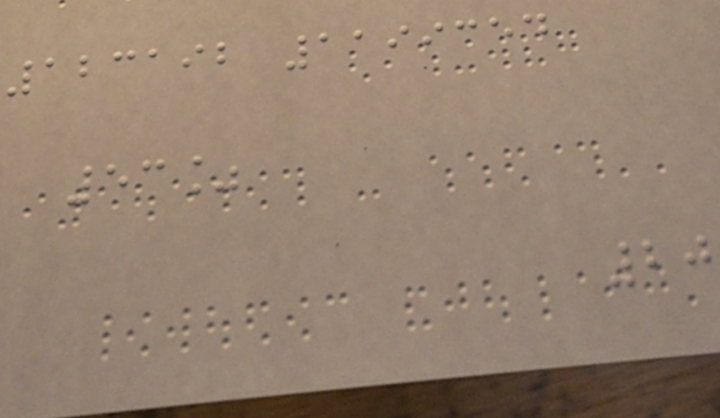123192 1199354
53%
20
